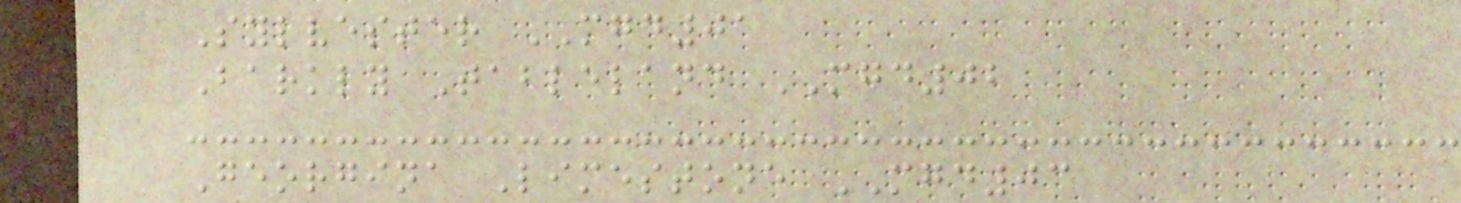Sylvester MGD01
Barkly Tableland MGD02
Georgina Limestone MGD03
